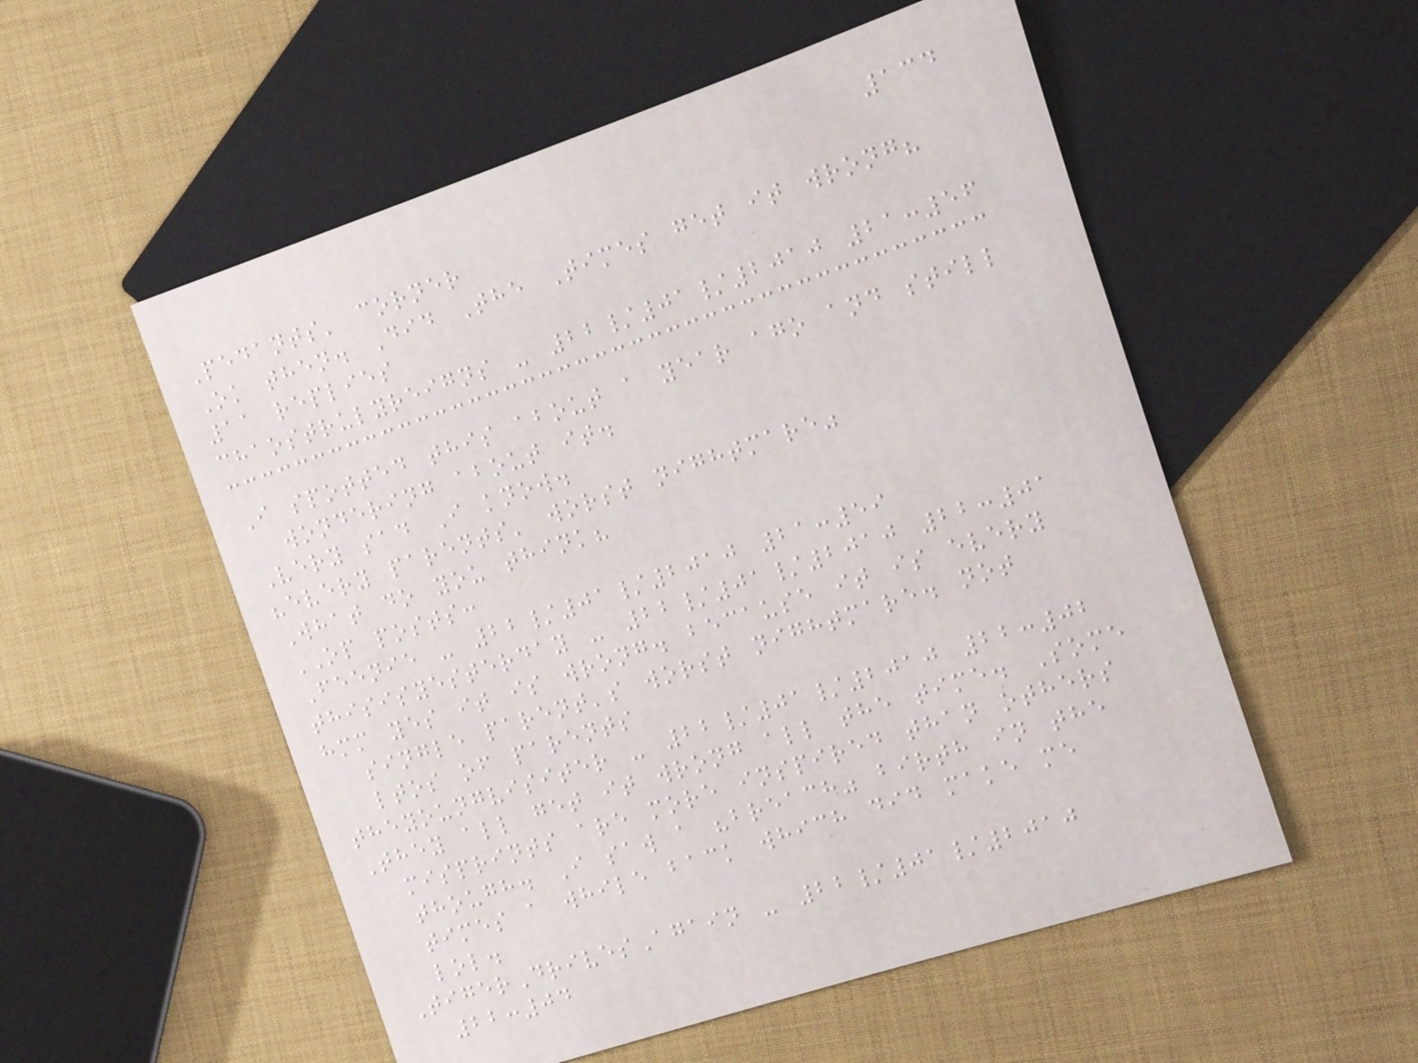134
Pedants' corner
Ok then. Did The Times get it wrong?
11 replies
chaostrulyreigns - 22/01/2010 21:56
I spotted this about a year ago and still
wondering about it.
Very sad I know.
"every parents' worst nightmare"
What do you think?
OP posts:
Feenie - 22/01/2010 21:59
thisisyesterday - 22/01/2010 22:01
hmm yes it is wrong. because it is every
single parent's worst nightmare. not
ltos of parents
theyoungvisiter - 22/01/2010 22:02
They all get it wrong all the time. Some
misprints are more inspired than others
though. I saw a "breach" birth in the
times a while back which did make me
lol.
TigerDrivesAgain - 22/01/2010
22:04
